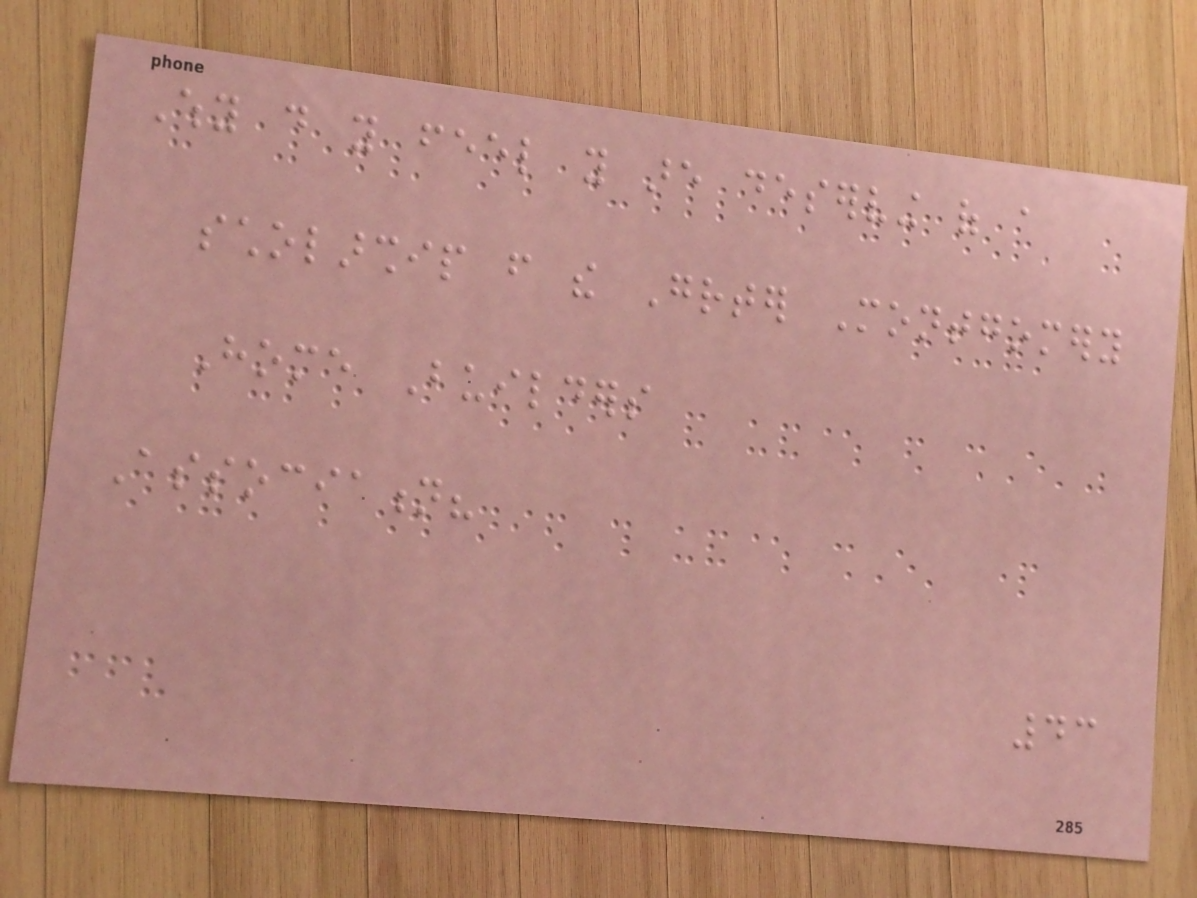Why do you feel you are deserving of a
scholarship from the Greater Montgomery
Home Builders
Association?
43
